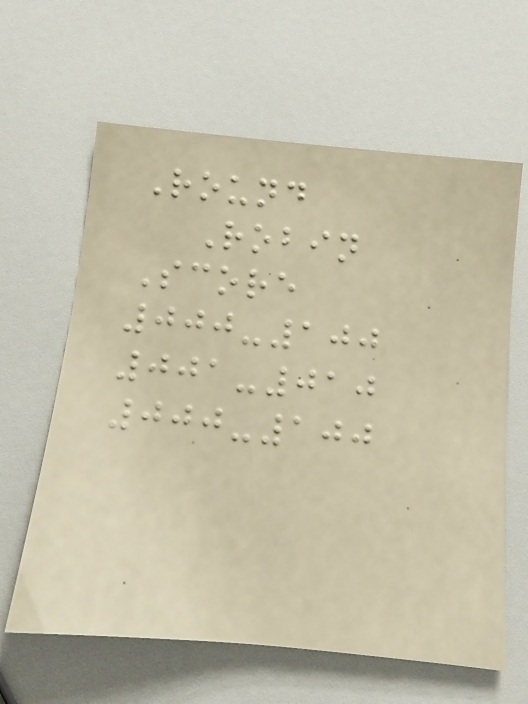Round
Robin
Score
000-100
001-010
000-100
